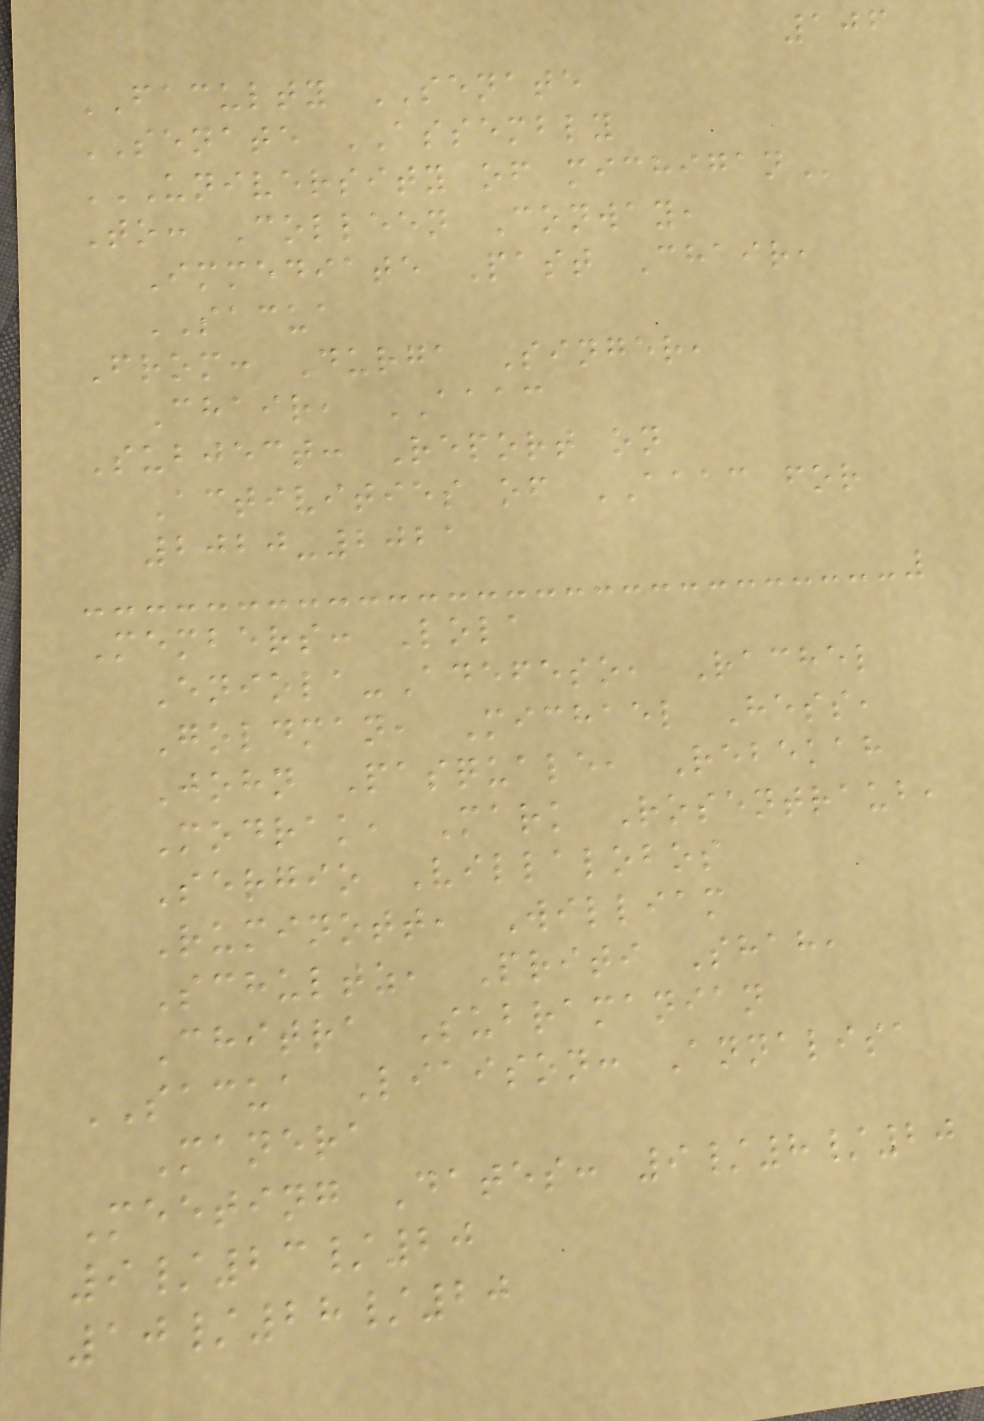106
FACULTY SENATE
SENATE ASSEMBLY
UNIVERSITY OF MICHIGAN
To: Colleen Conway,
Immediate Past Chair,
SACUA
From: Durga Singer,
Chair, AAAC
Subject: Report on
Activities of AAAC for
2020-2021
Members: Lola
Eniola-Adefeso, Rachel
Goldman, Michael Hess,
John Pasquale, Rebekah
Modrak, Mark Rosentraub,
Sergio Villalobos
Ruminott, William
Schultz, Priti Shah,
Chitra Subramanian
SACUA Liaison: Annalisa
Manera
Meeting Dates: 9/8/20
9/23/20
10/28/20
